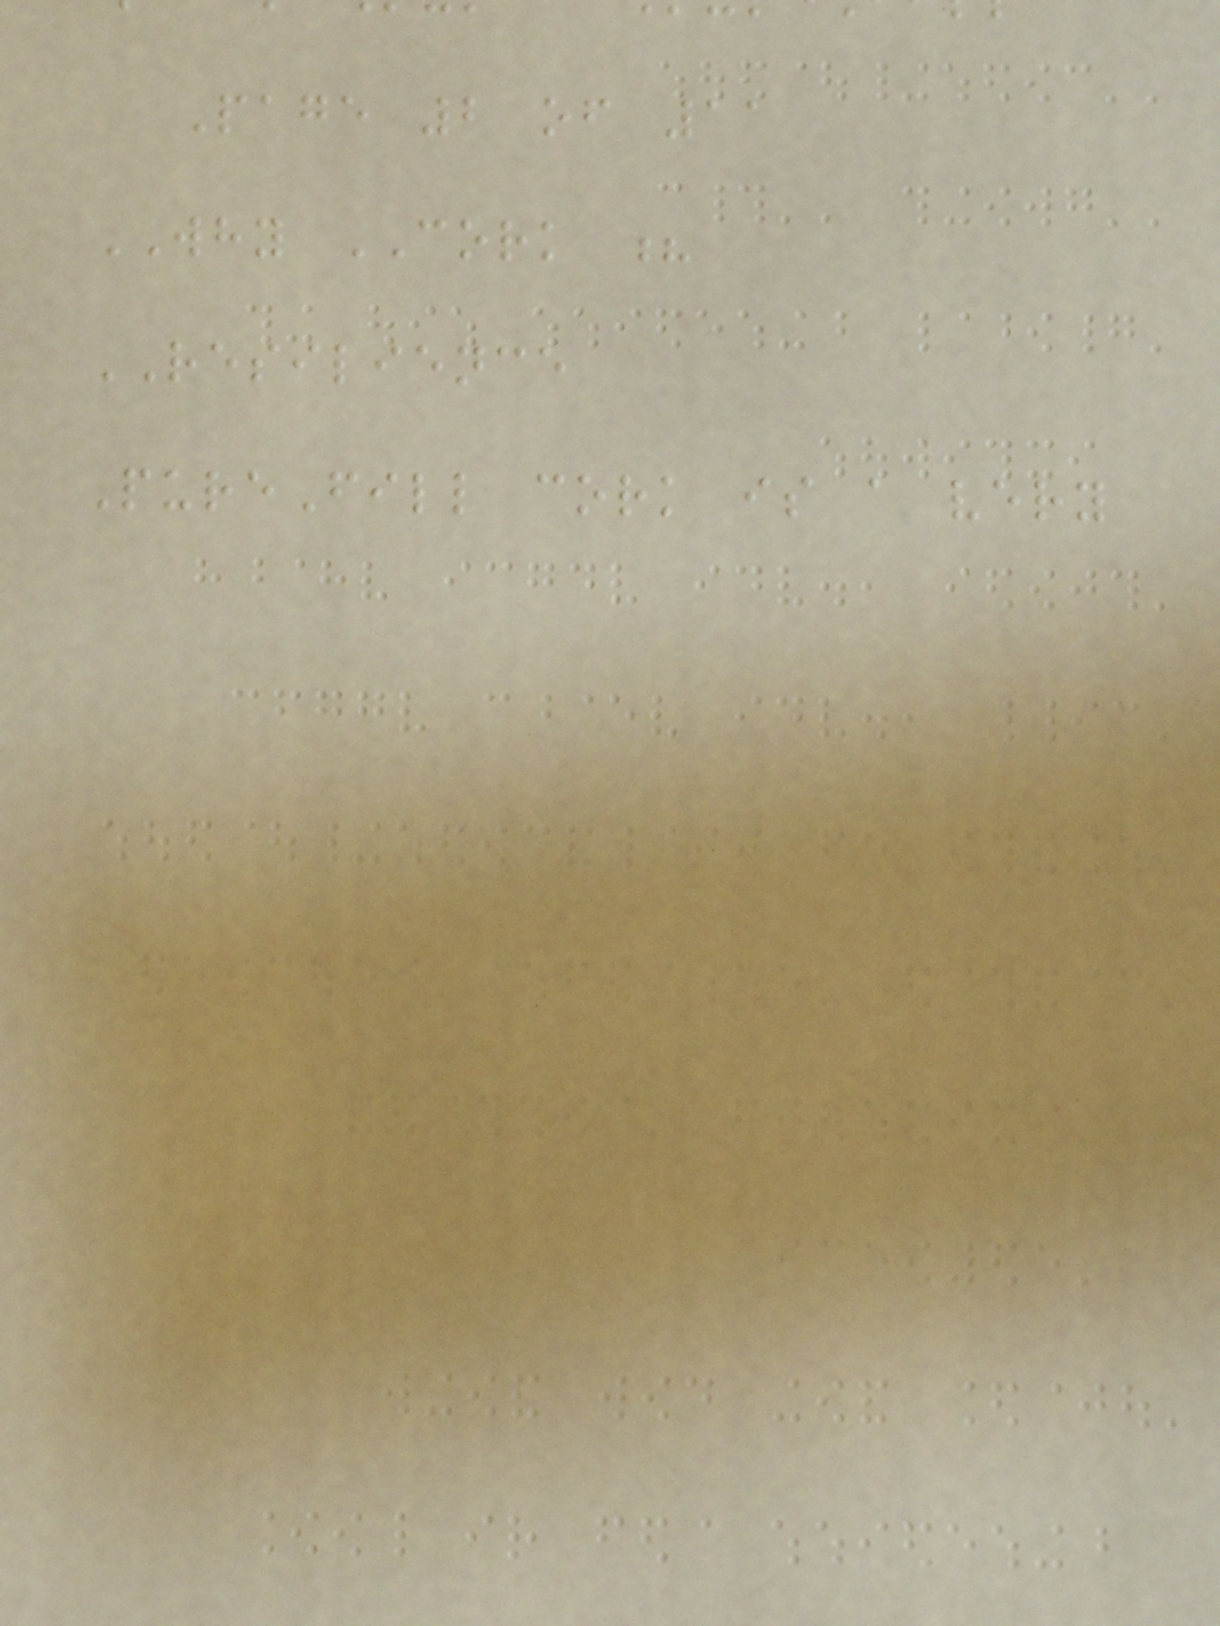Page 2 of 11
WHY CORK ?
RESILIENCE
PureFill cork is a very
